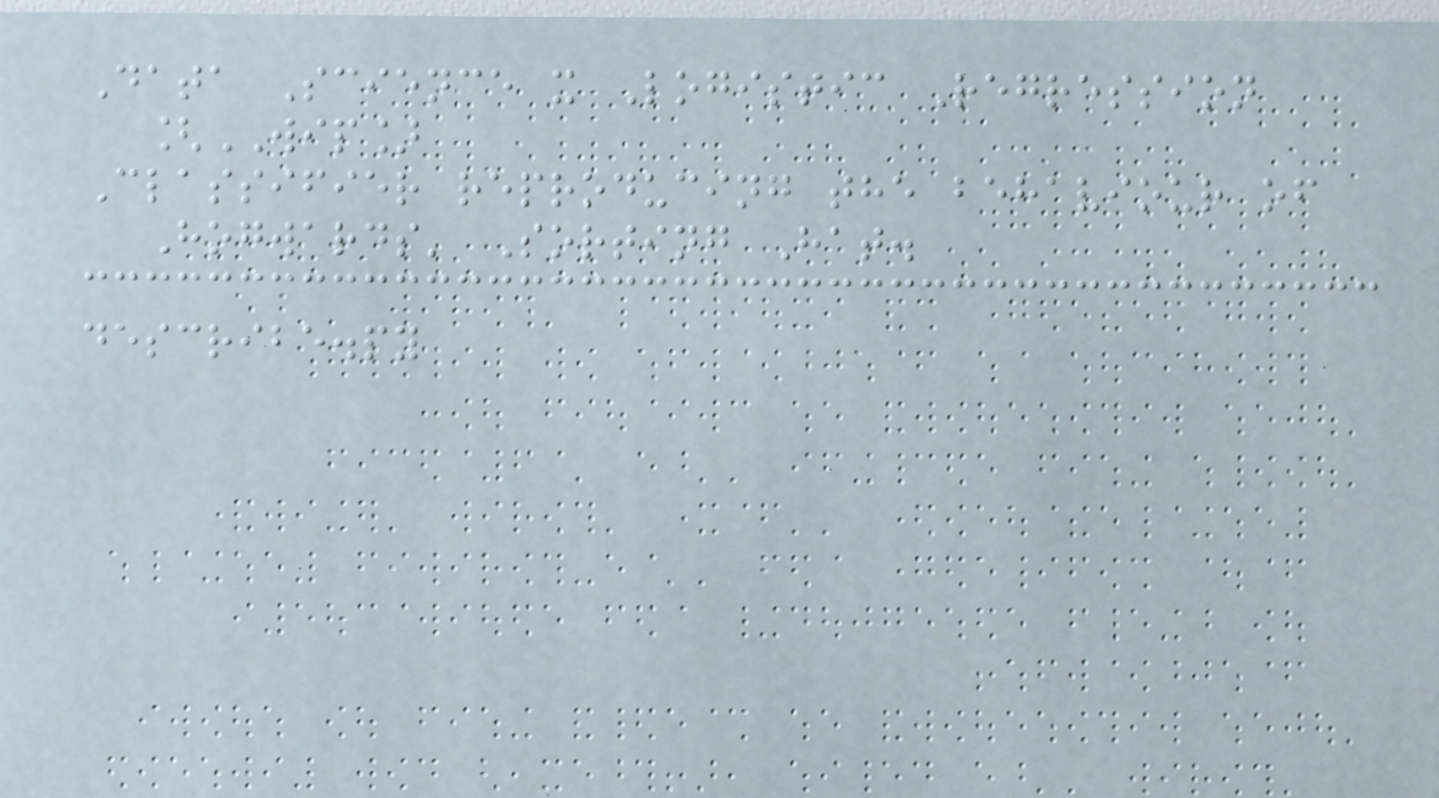Data Science x Logistic Regression
[WIP]
Classifier reproducing the behaviour of
Hogwards' Sorting Hat.
describe.py
